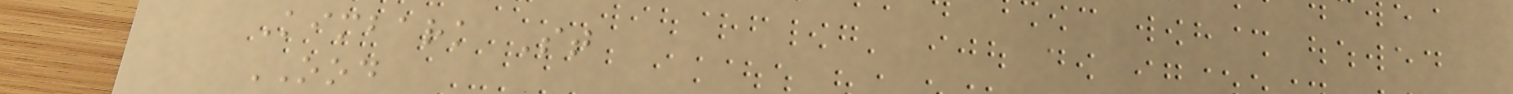Kimbark St
OOD
